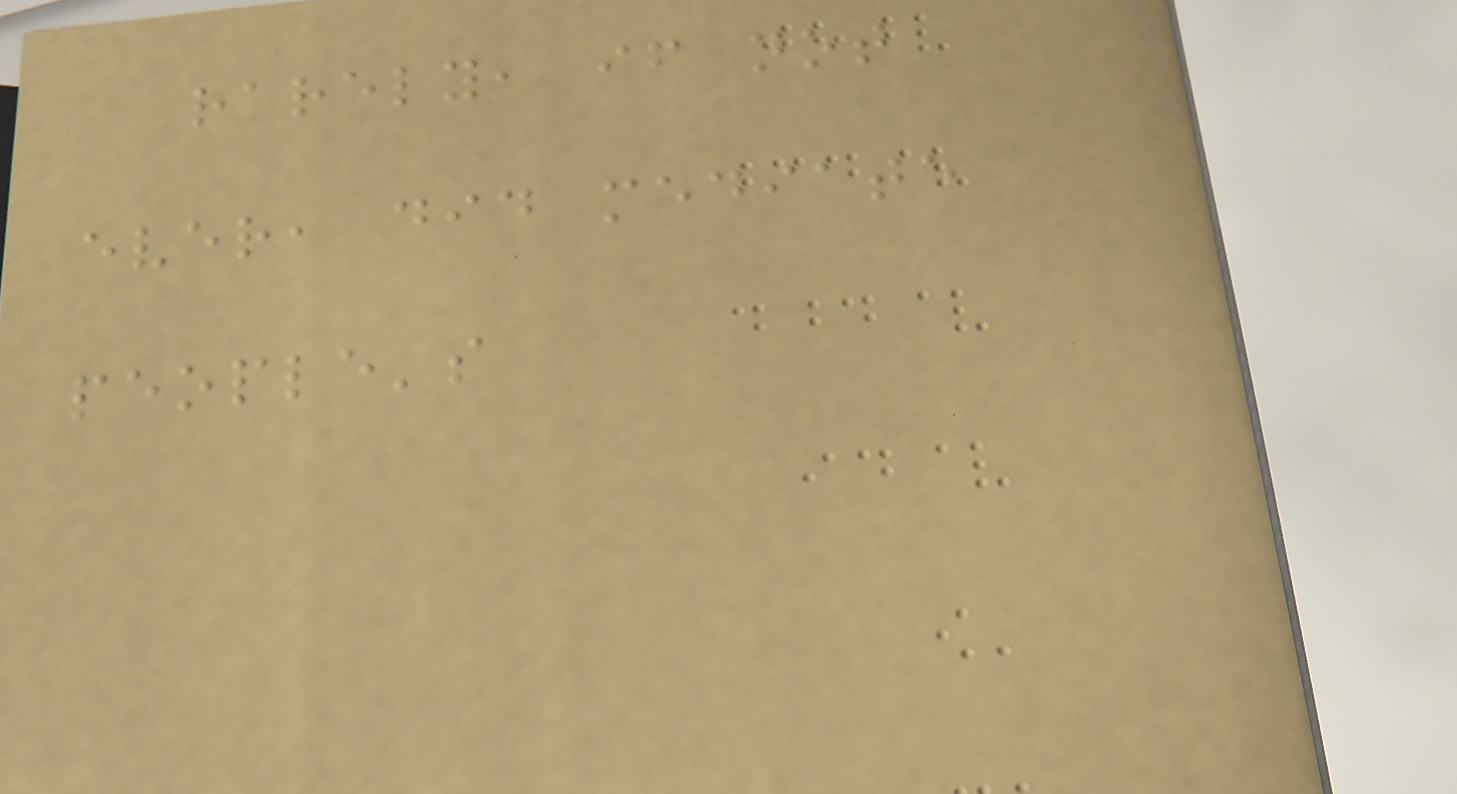rarely, if not
ever, did mediate
people's
